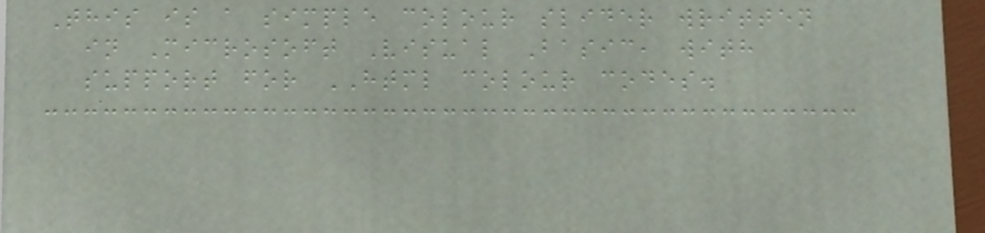This is a simple colour slider written
in Microsoft Visual Basic, with
support for HTML colour codes.
